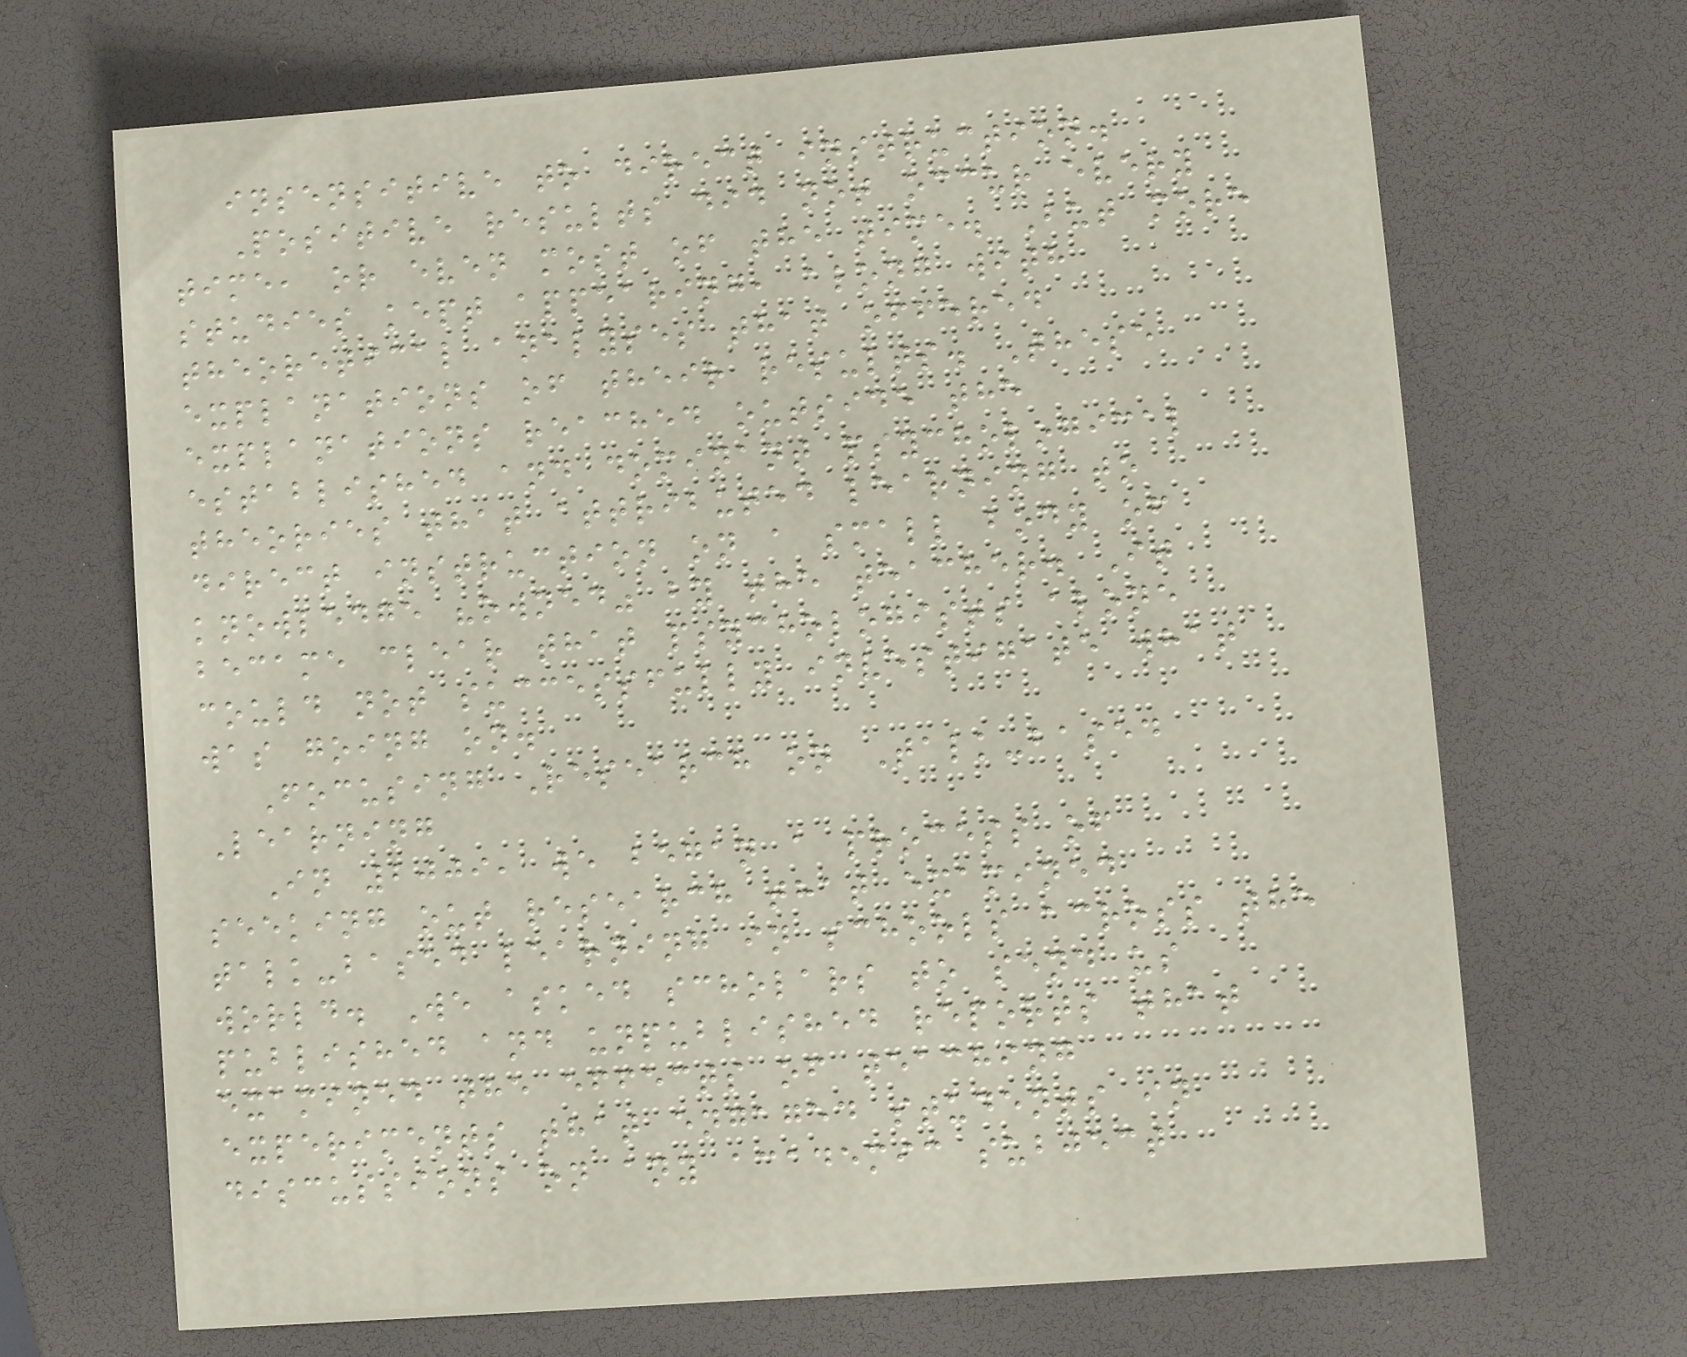insensitive to direct instruction.
Positive results did not occur every
time, or even most of the time. But more
studies kept appearing, along with
theoretical analyses that offered
explanations of their results. These
explanations reached outside the
established and dominant psychological
theories that attributed learning to
direct instruction on a small body of
knowledge "owned" by the teacher. It
became clear that psychologists alone
could not successfully investigate what
was going on.
Focusing Research on Talk-based
Learning
In 2009, we began a process of
seeking out research that examined
talk-based learning in schools across the
world. We asked scholars to send us
published and unpublished reports that
examined the effects of teaching
experiments that engaged students in
discussions on any academic subject
